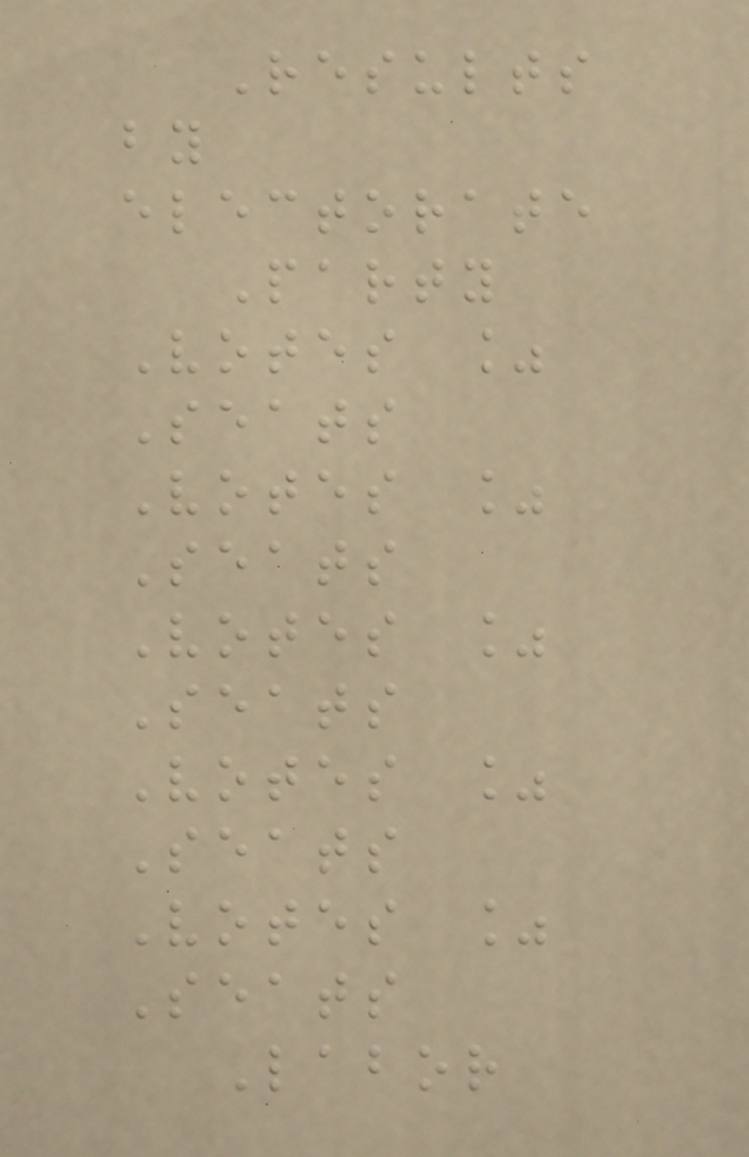Results
by
electorate
Party
Votes %
Seats
Votes %
Seats
Votes %
Seats
Votes %
Seats
Votes %
Seats
Labor
